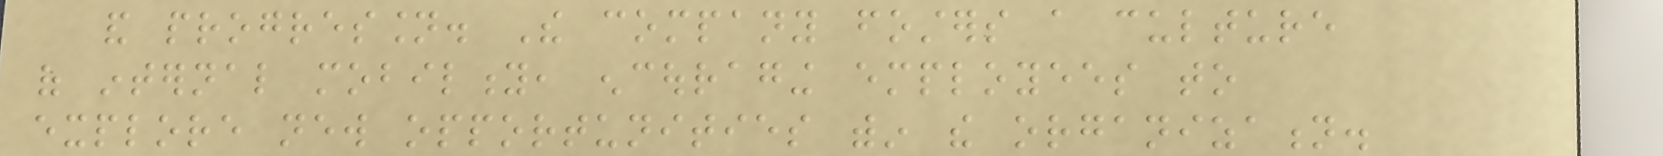and progression. The company fosters a culture
of internal mobility, encouraging employees to
explore new opportunities within the organization.
